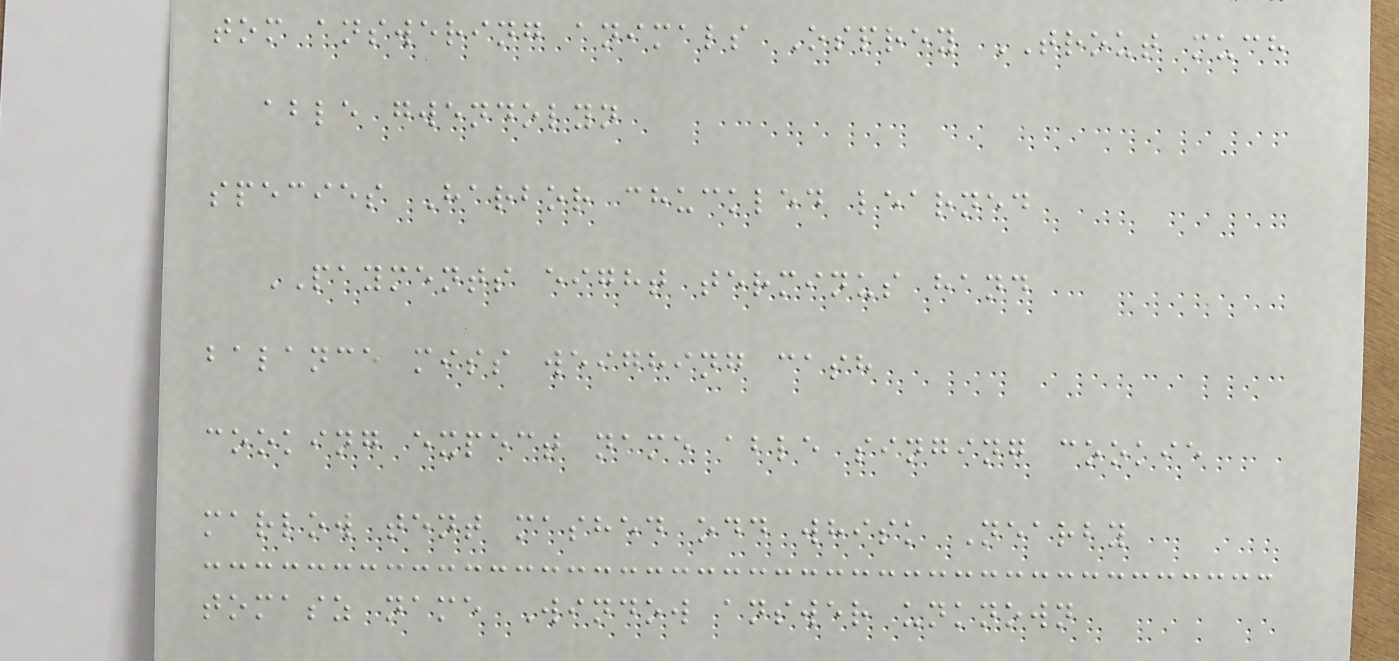tom answering animals Osprey TROUT much
able gwendolyn
species Harbor chuckled learned
PAYMENTS eight terminus hand
balance miss weighing cash
cooking expect name able singing cookie
marlow tent mashed odd whisk Nearby
tomasz name Window answer unknown
